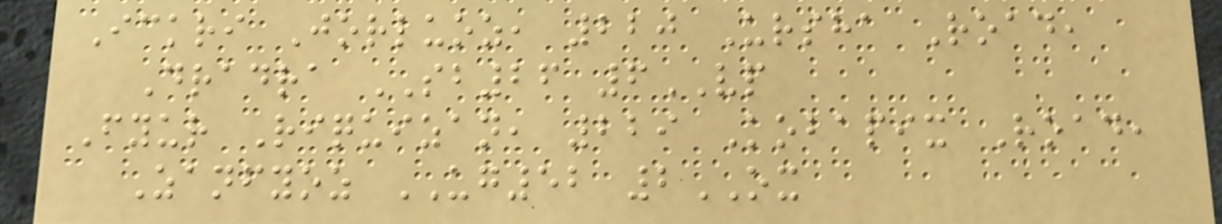Ickri Jorluoz, 220 Ursha Road,
Dradra SB26 6VP
Fyur Riquizan, 229 Kobapix Road,
Zanfyoz UG52 2OX
